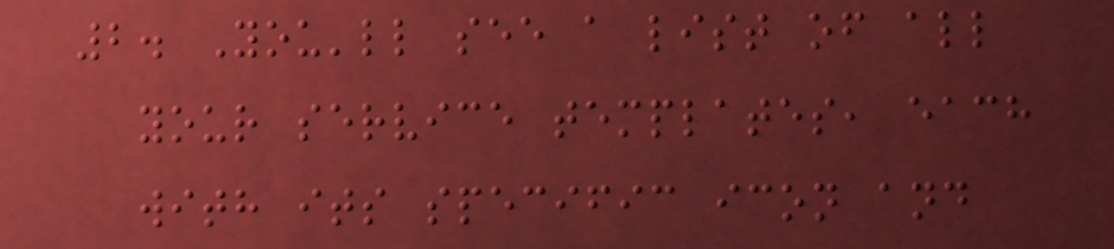2. You'll see a list of all
your service templates, each
with its specific icon and
